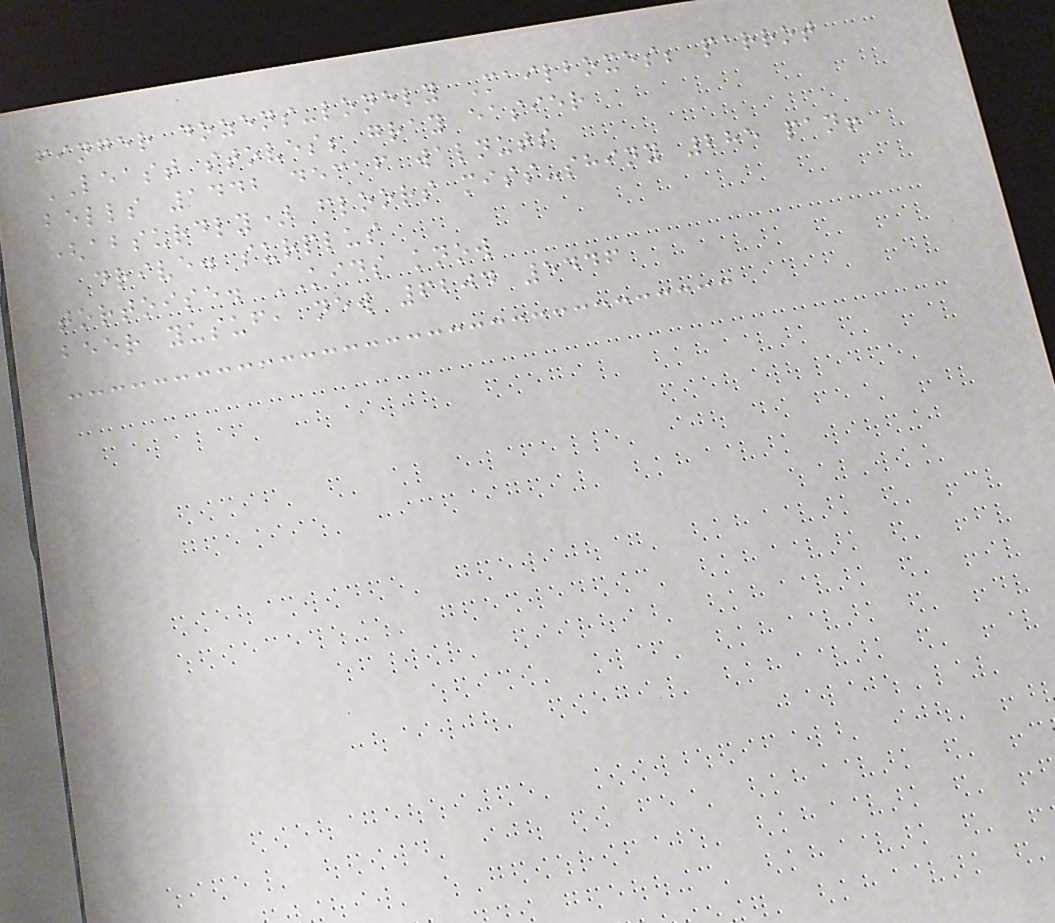finger dozens-lonely Mailboxes; parrot
LEAST stoves; gray easier
bells 1442 decaf walnuts
(absurdly) floors miss-shiny 285 pan!
drive. surplus
tortoise. KIDS know
beer yusuf, new 6204 5446
